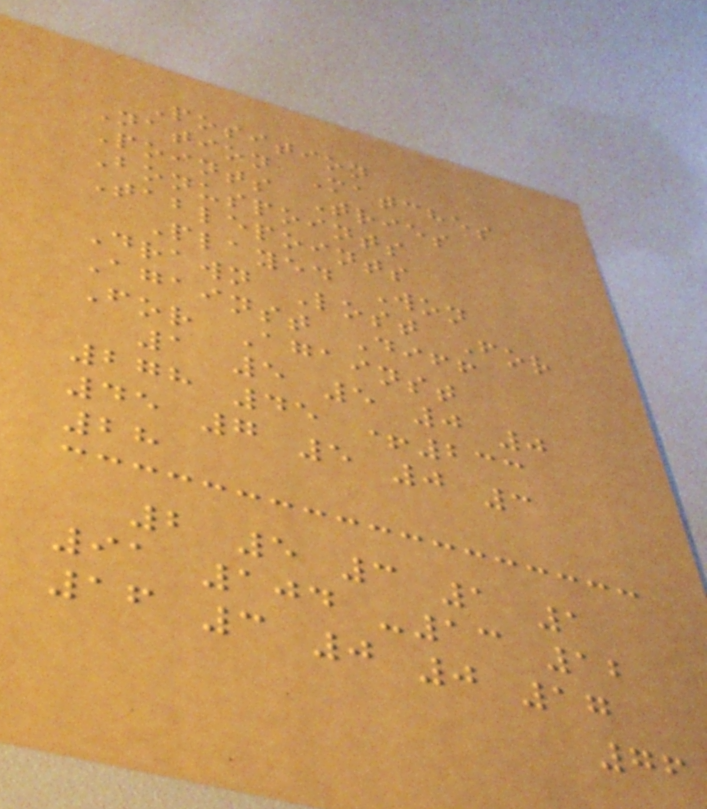Position
Nation Matches
Points Tries
Bonuspoints
Tablepoints
Played Won
Drawn Lost For
Against Diff
For Against
1 5 5 0 0
278 45 +233
45 7 5 0 3
28
2 5 3 1 1
91 104 -13 12
16 3 0 0 17
76
